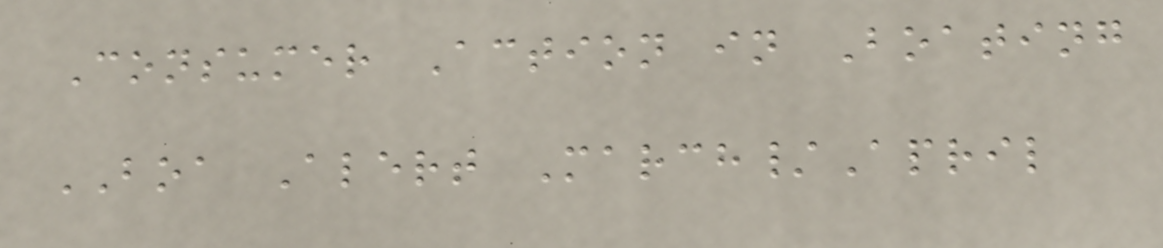Consumer Action in Boating
BOA Alert March/April
